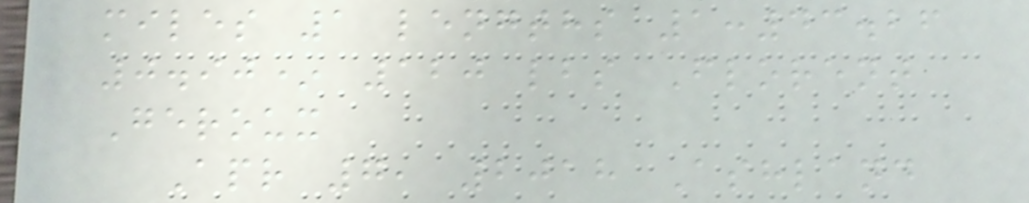miles 1 lengths 1:43.26
0.90* 120 lbs Florent
Geroux
Apr 7, 2018 Ashland
